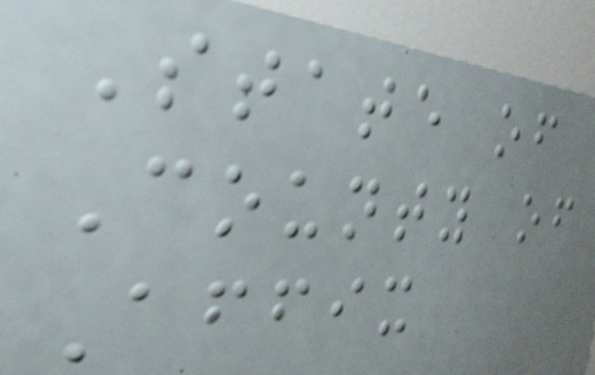State of
County of
Affix
